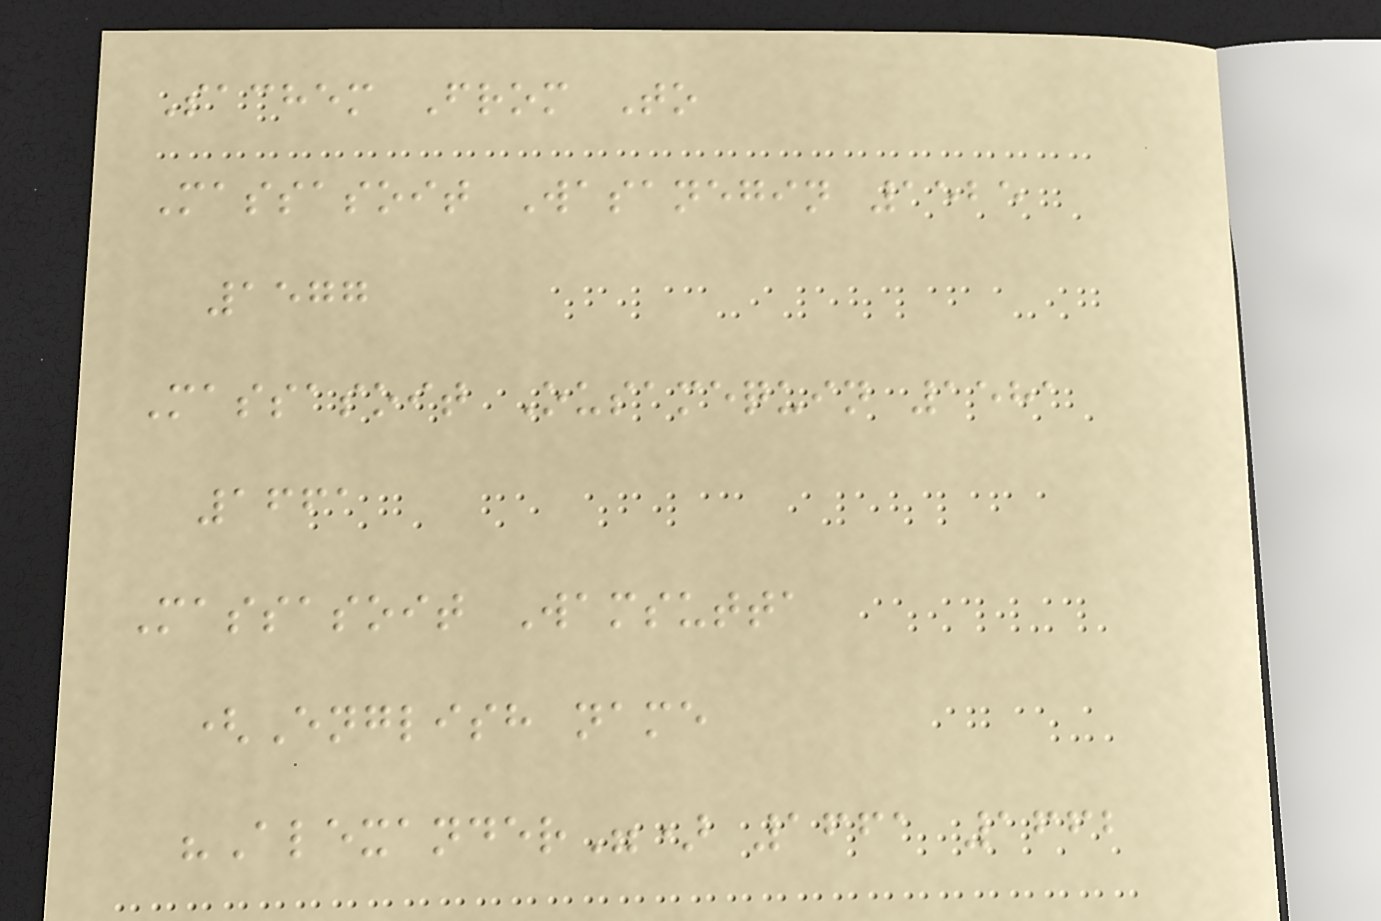Sachem From To
Massasoit Wasanegin 1525
1577
Massasoit Ousamequin 1581
1661
Massasoit Wamsutta
(English name
"Alexander") 1661 1662
